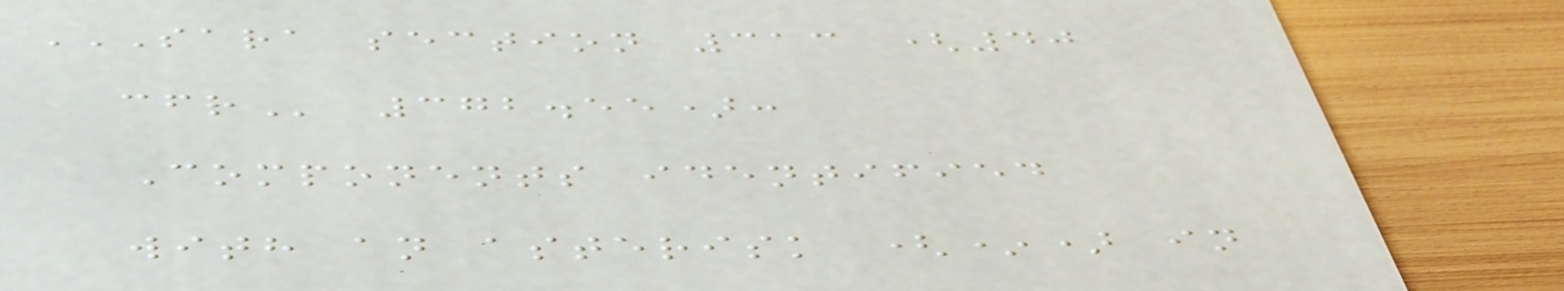SARA SECTION 313 (40
CFR 372.55):
Components identified
with an asterisk (*) in
